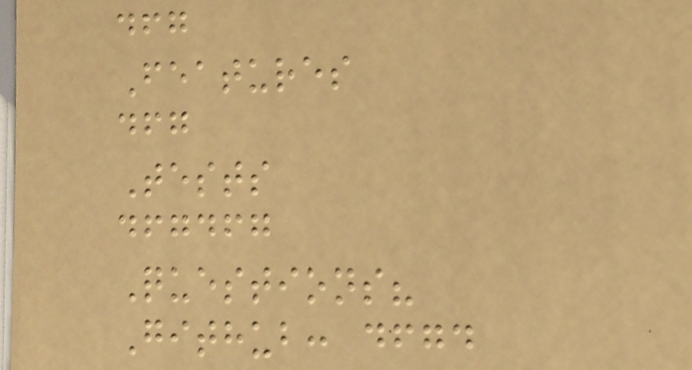dfg
Features
dfg
Tests
dfgdfg
Questions?
Github: dfgd
